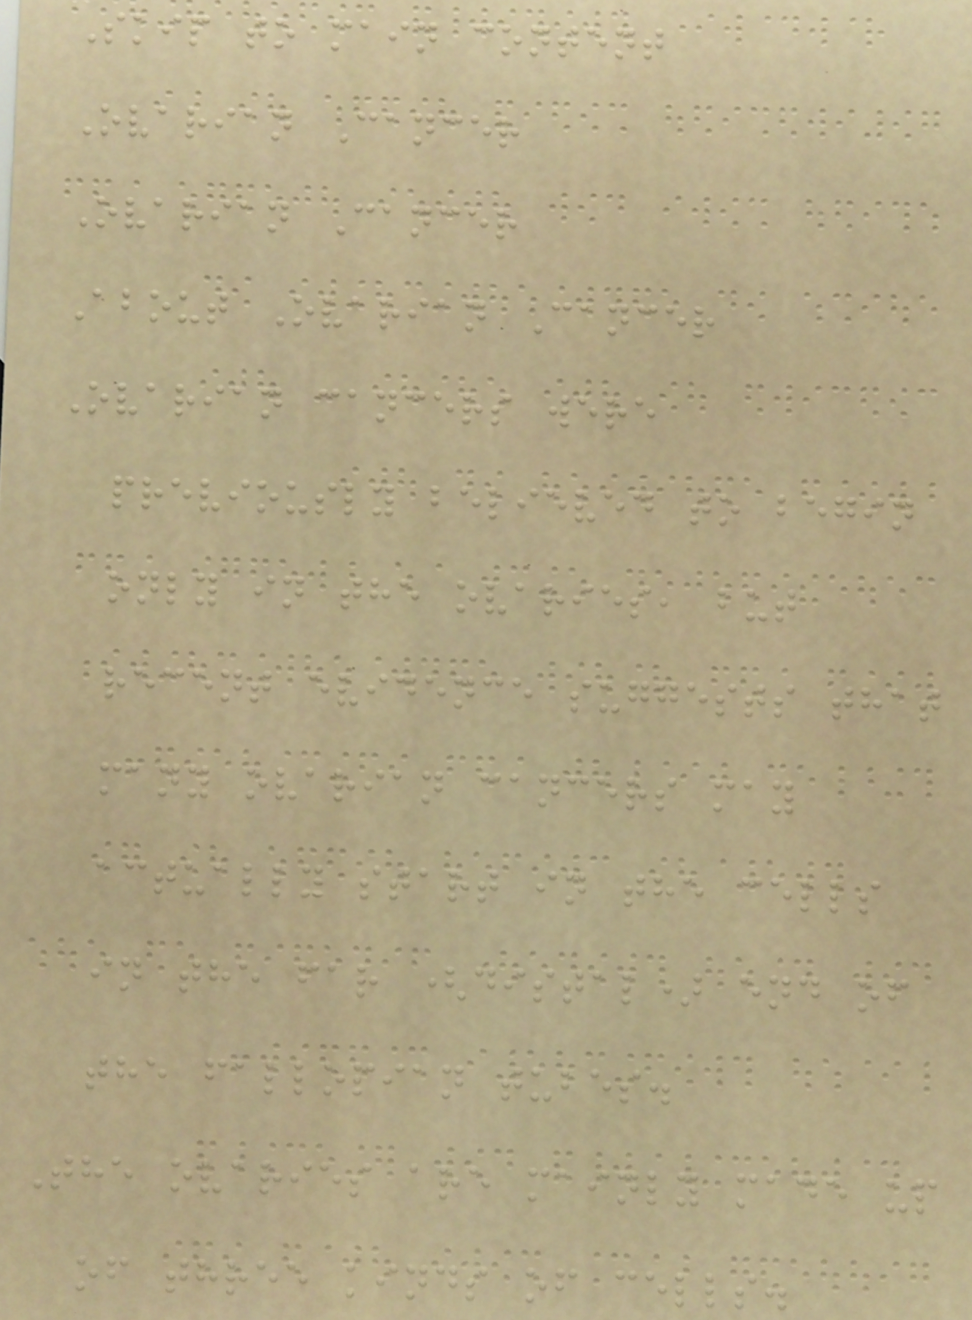Skip to main content
Ovarian Cancer
Ovarian Cancer
About Ovarian Cancer
Ovarian cancers were
previously believed to begin
only in the ovaries, but
recent evidence suggests that
many ovarian cancers may
actually start in the cells
in the far (distal) end of
the fallopian tubes.
The ovaries are mainly made up
of three kinds of cells.
